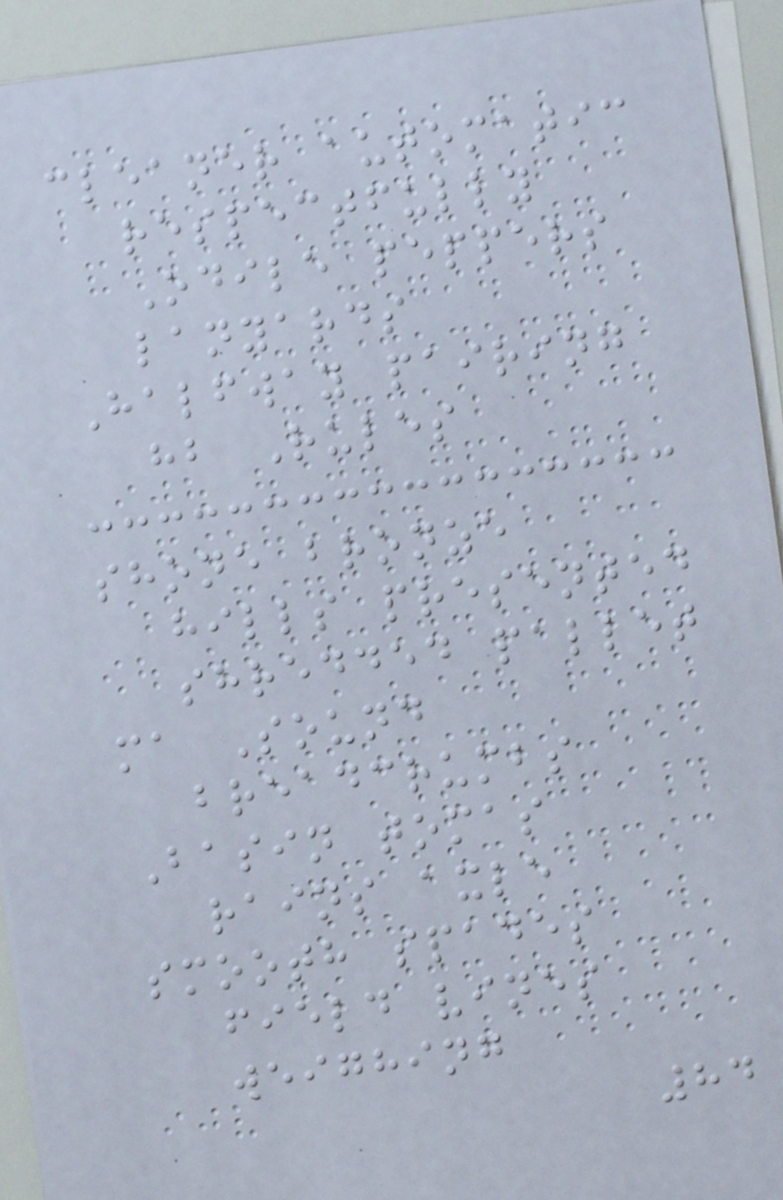cleaner automatic
respectfully
Odile peppers
lanyards
Halfway pairing
hb Rules
shone bronze
hills presented
shredded pallet
ma Sound
breadcrumbs
Basin tomas
rains axle
smooth spades
field vines
weighing
84
